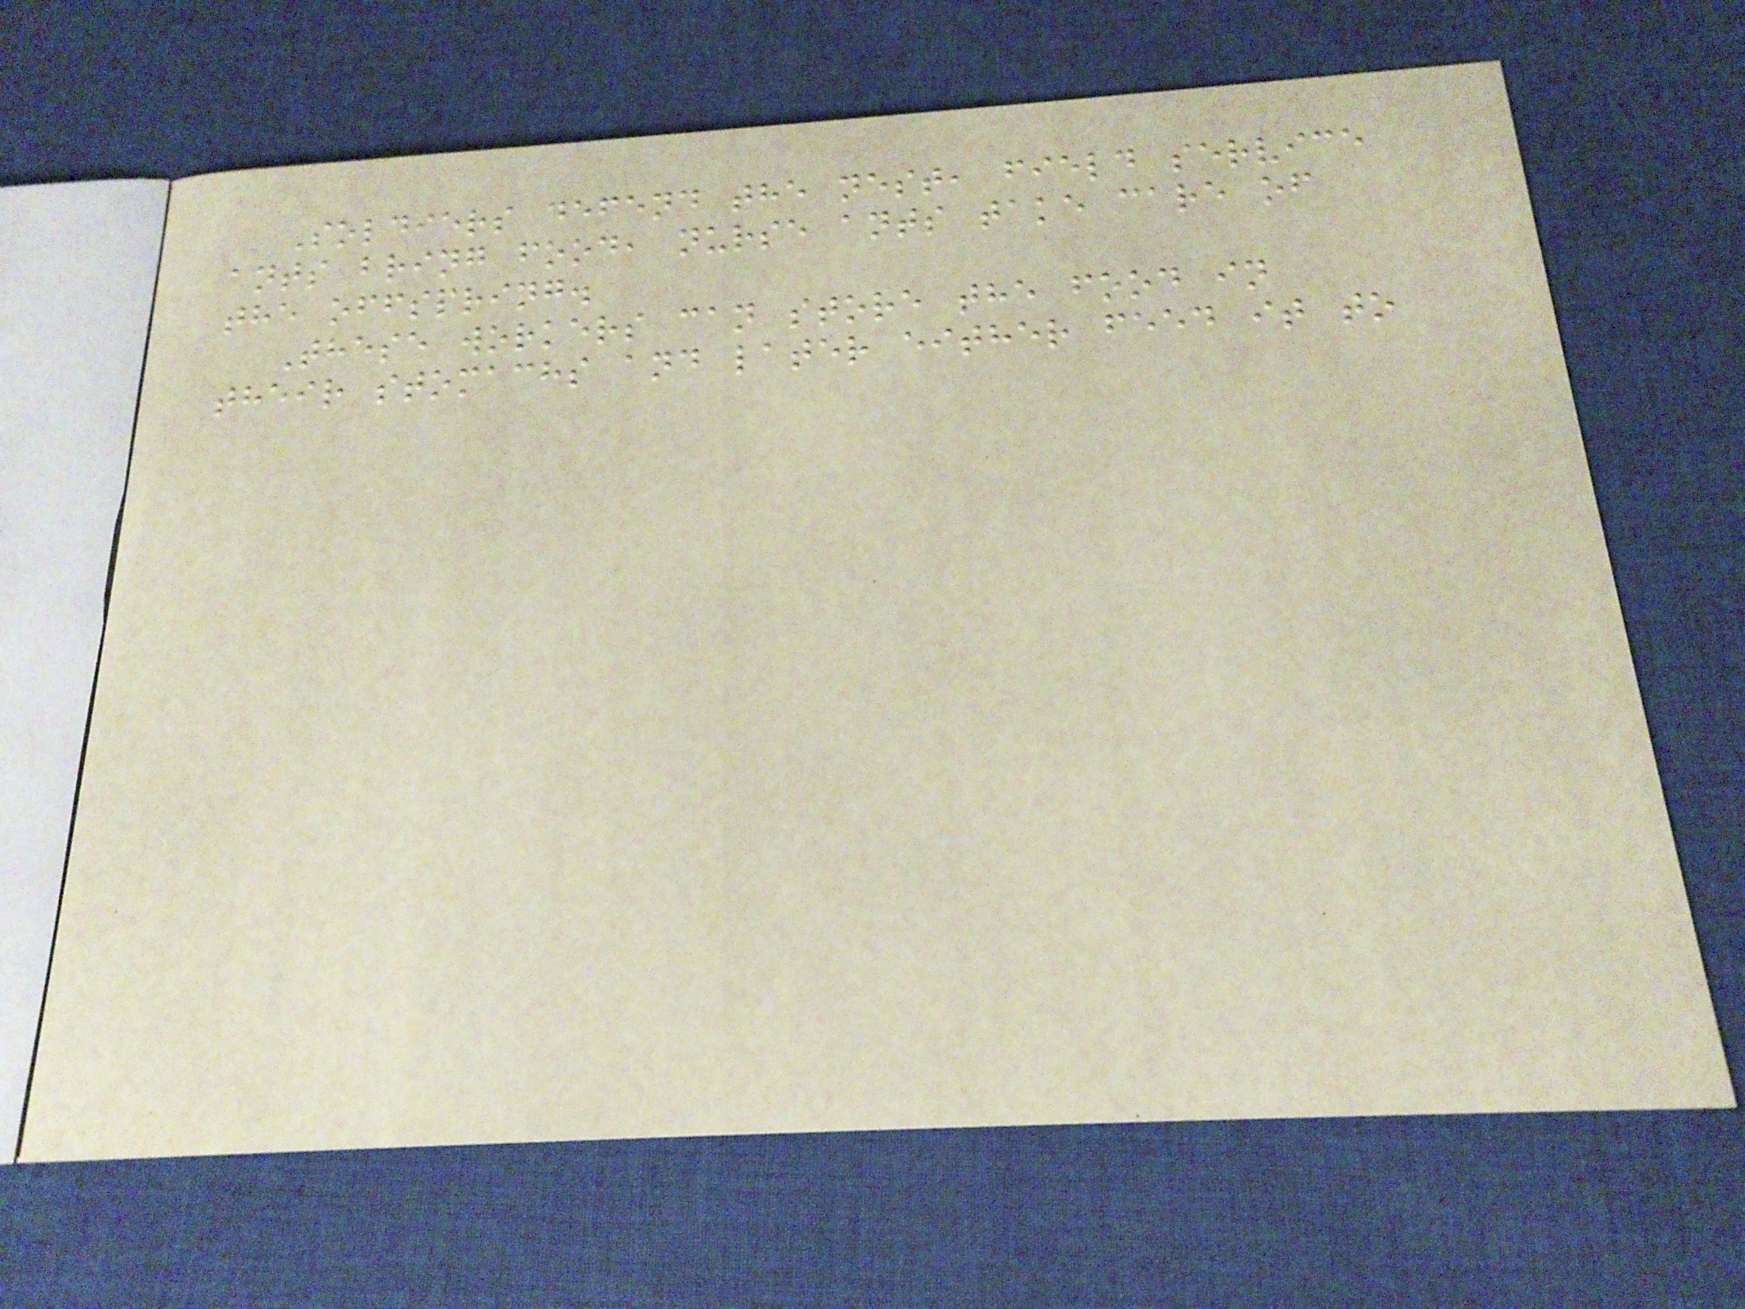Soldiers defend the nest, field service
ants bring food, nurse ants take care of
the offspring.
These workers can store the food in
their stomachs and later either feed it to
